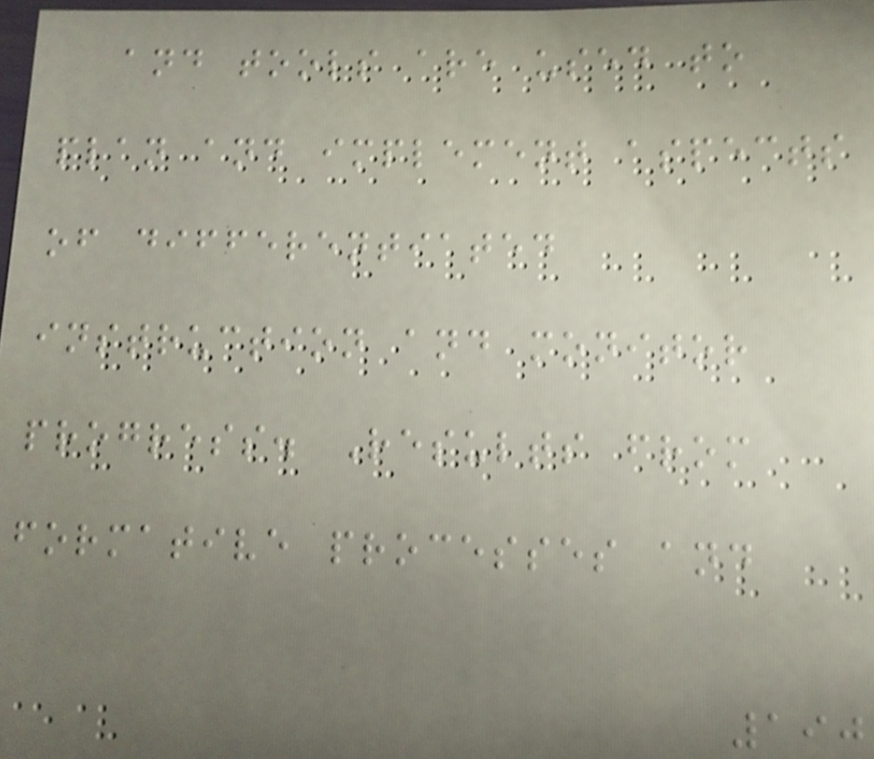and tools are used to
plan and implement aspects
of differentiated
instruction and monitor
progress. Results from
formative processes and
190
